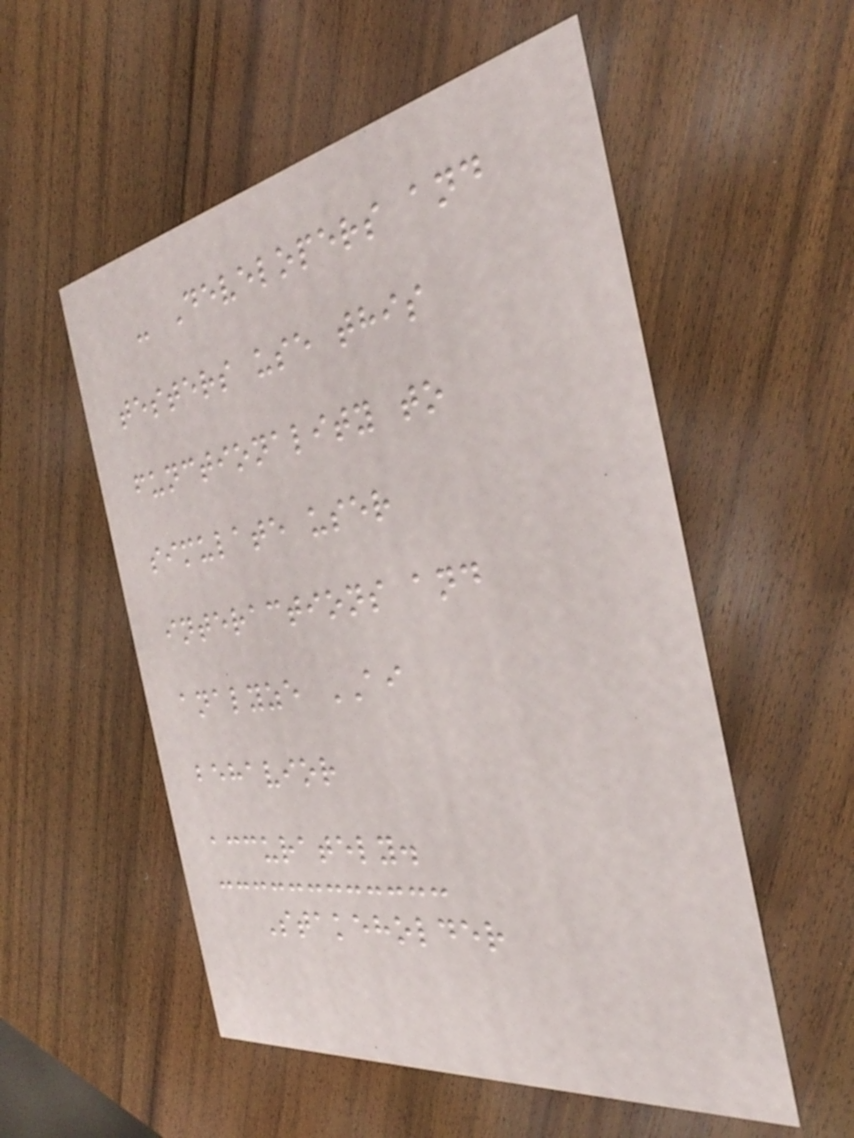- Developers and
testers use this
functionality to
simulate user
interactions and
analyze AI
behavior
accurately.
Stakeholder
